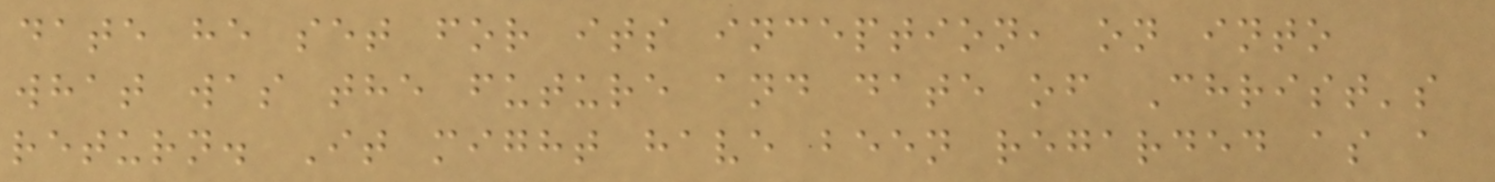date he set for its inception, on into
what was the future and date of Christ's
return. It might have been regarded as a
